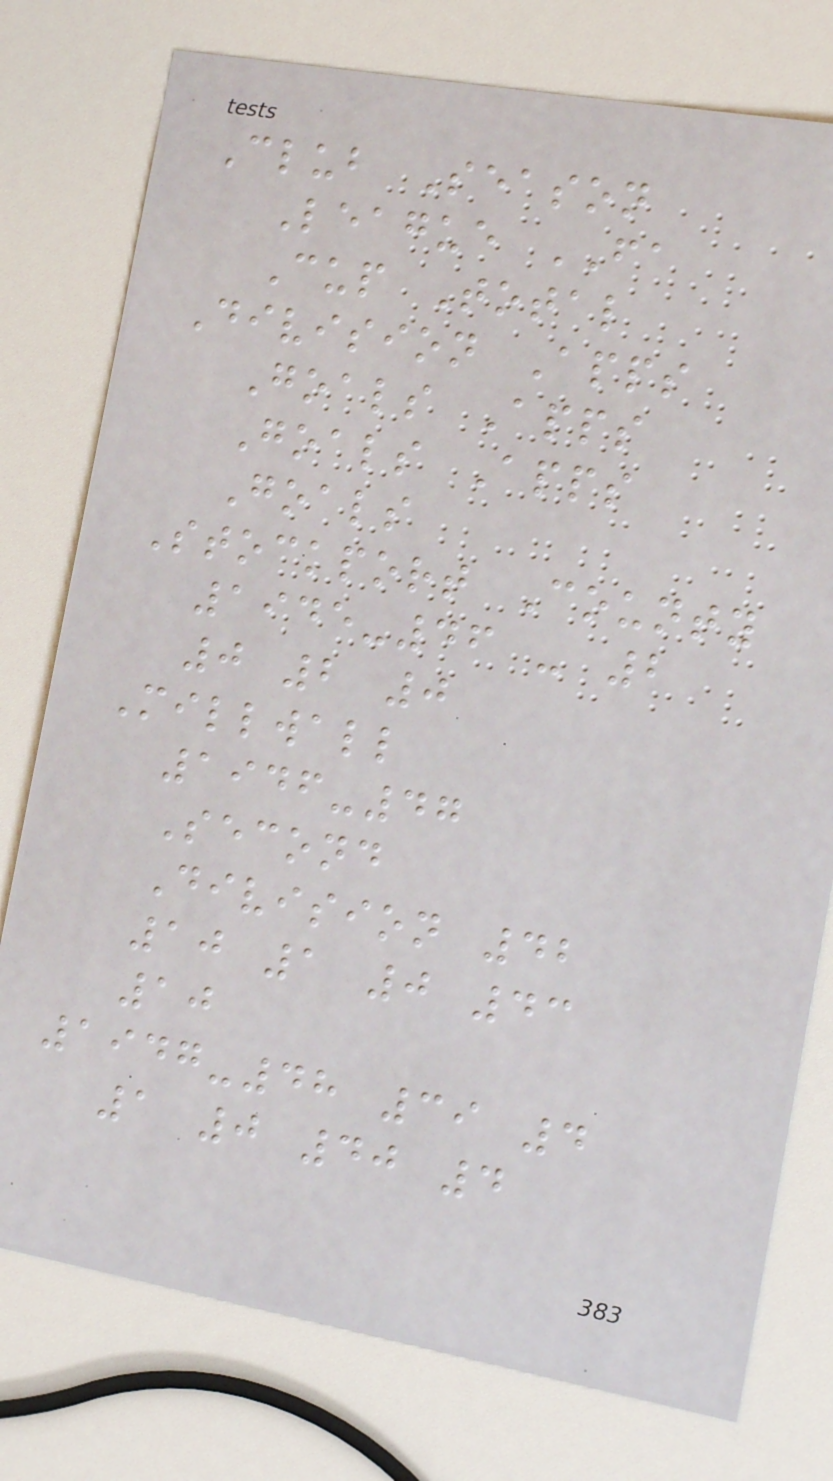Club Season
League FA
Cup Total
Division Apps
Goals Apps
Goals Apps
Goals
Stockport County
1945-46 - 2
0 2 0
Millwall
1946-47
Second
Division 42
10 1 0 43
10
1947-48 39 4
1 0 40 4
